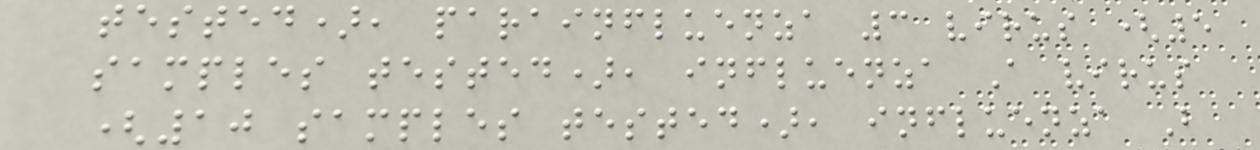tested), parainfluenza 3 virus (5
samples tested), influenza A virus
(10 samples tested), influenza B
